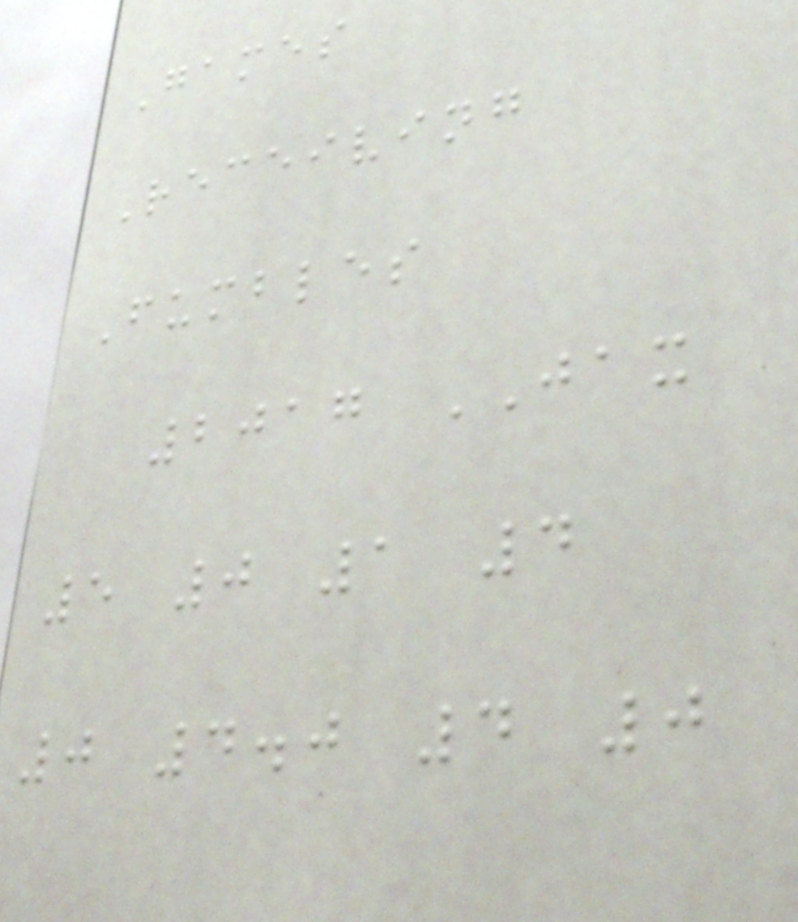Games
Receiving
Fumbles
2017 JAX
5 0 1 4
0 4.0 4 0
